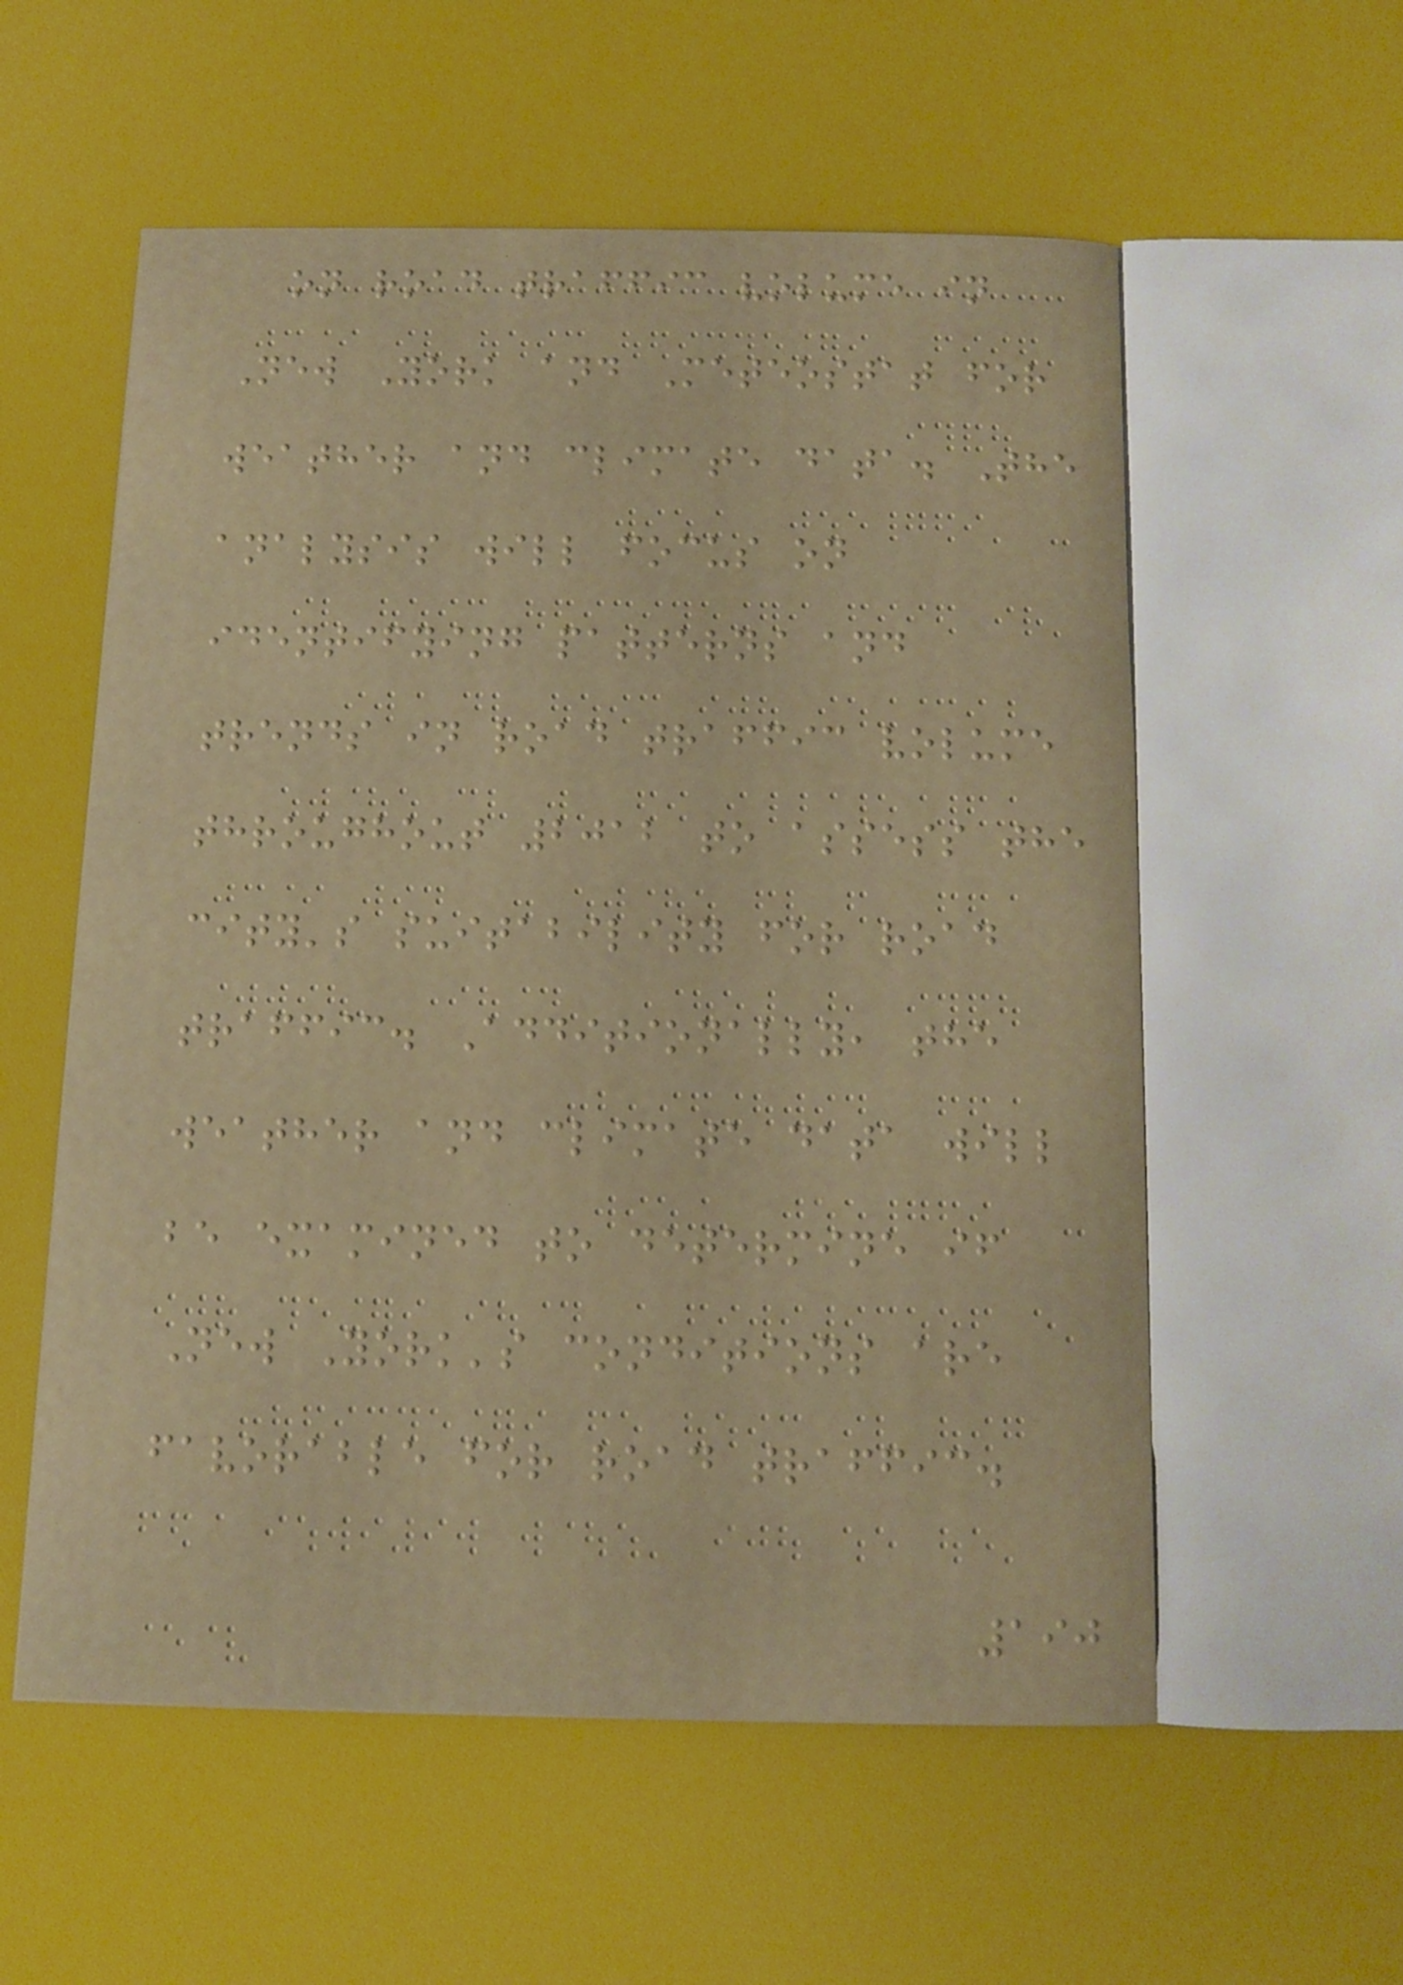on road traffic volume in
New York and Meteostat for
weather and climate data. The
analysis will focus on
identifying patterns and
trends in road traffic volume
throughout 2012 to assess the
city's suitability for road
traffic. Additionally, the
weather and climate data will
be examined to determine if
New York's conditions are
favorable for road traffic.
190
